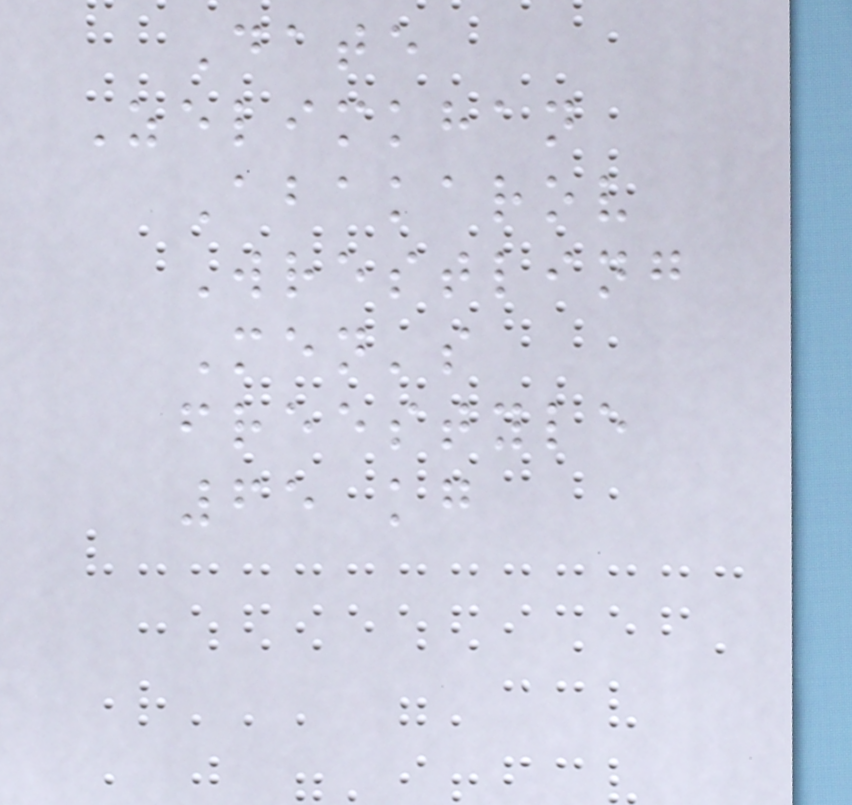Date
Zelimkhan
Abakarov
Wrestling
Men's
freestyle
65 kg
